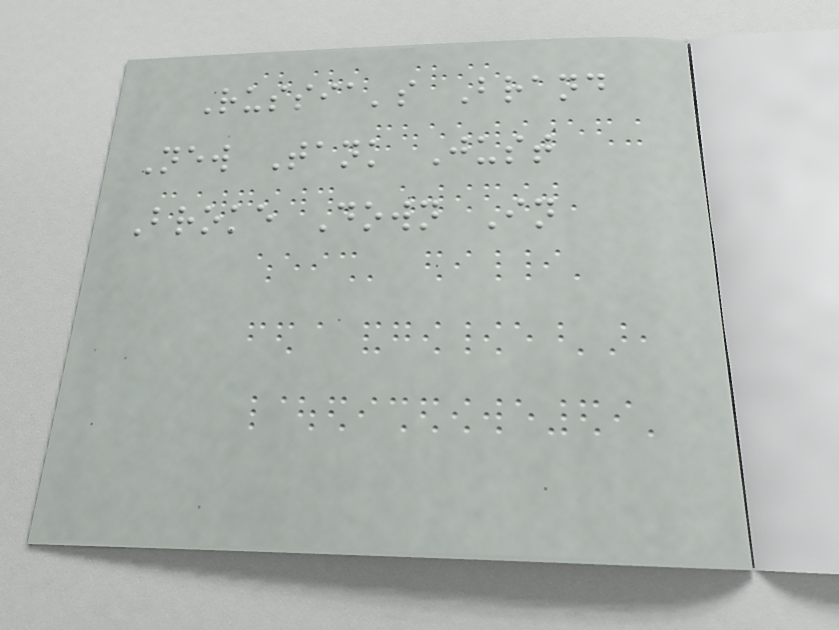Russia's Brand
New Tank Just
Broke Down In
